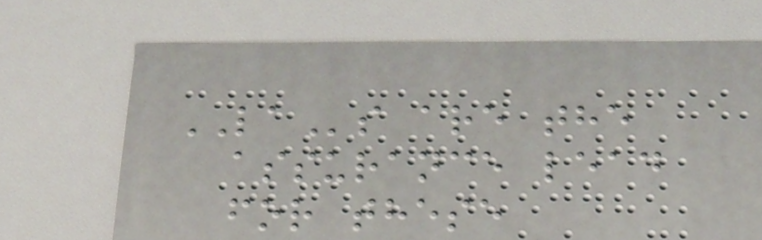LAs are the
assurance lead
for these
